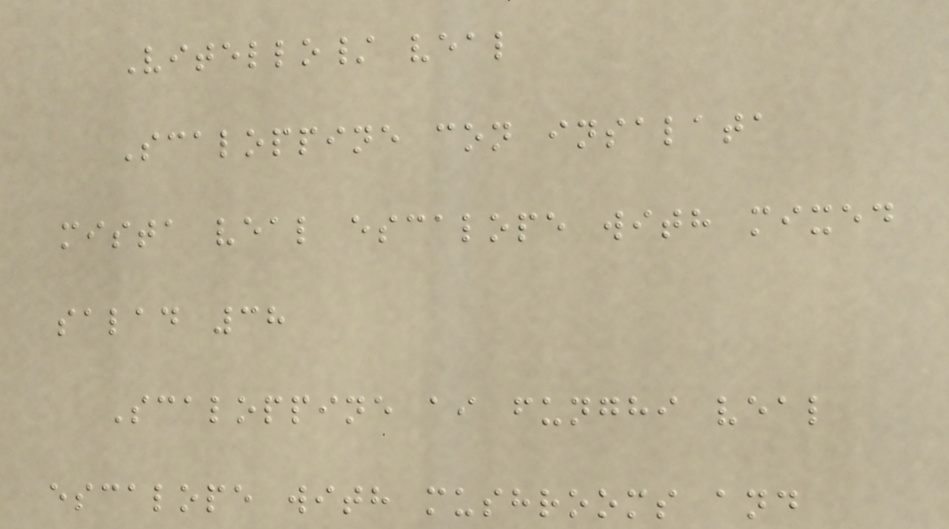Vitello/ veal
Scaloppine con insalata
mista veal escalope with mixed
salad 38
Scaloppine ai funghi veal
escalope with mushrooms and
